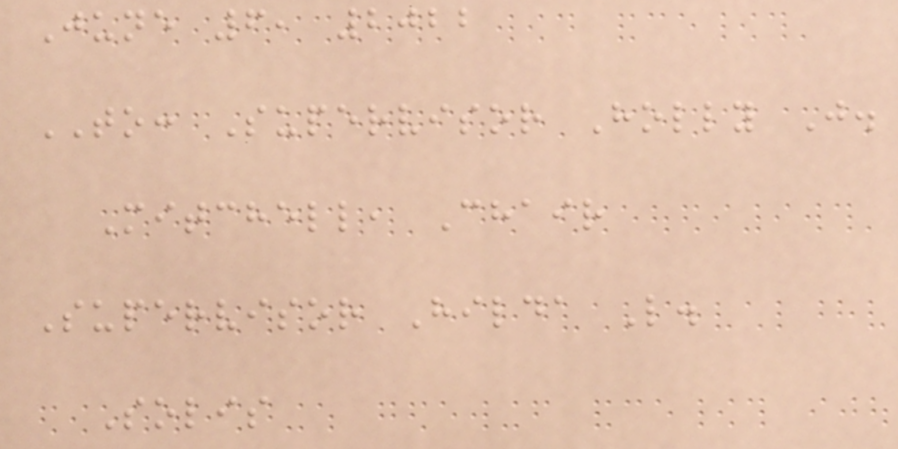June 6, 2022
TO: Supervisor Holly J.
Mitchell, Chair
Supervisor Hilda L.
Solis
